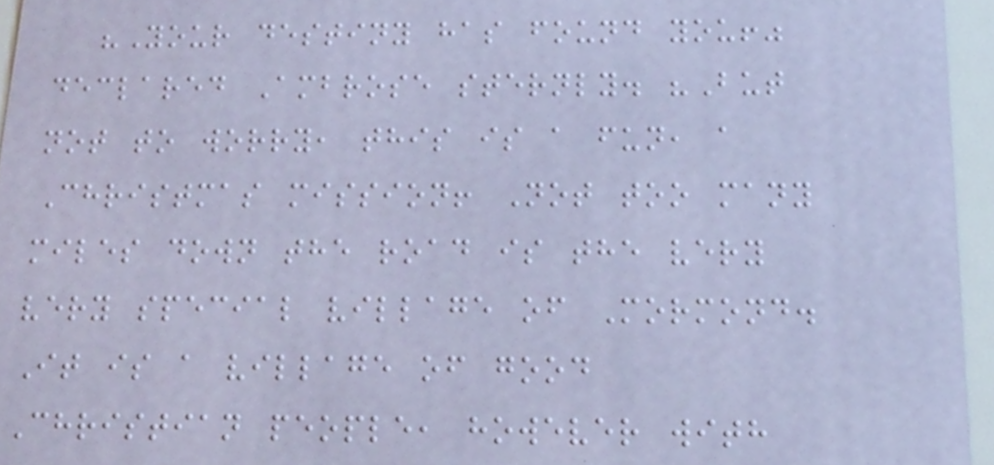"Your destiny has found you!"
declared Ambrose sternly. "But
not to worry, this is a fun, a
Christmas mission! Not too many
miles down the road is the very
very special village of Mormond.
It is a village of good
Christian people, however with
